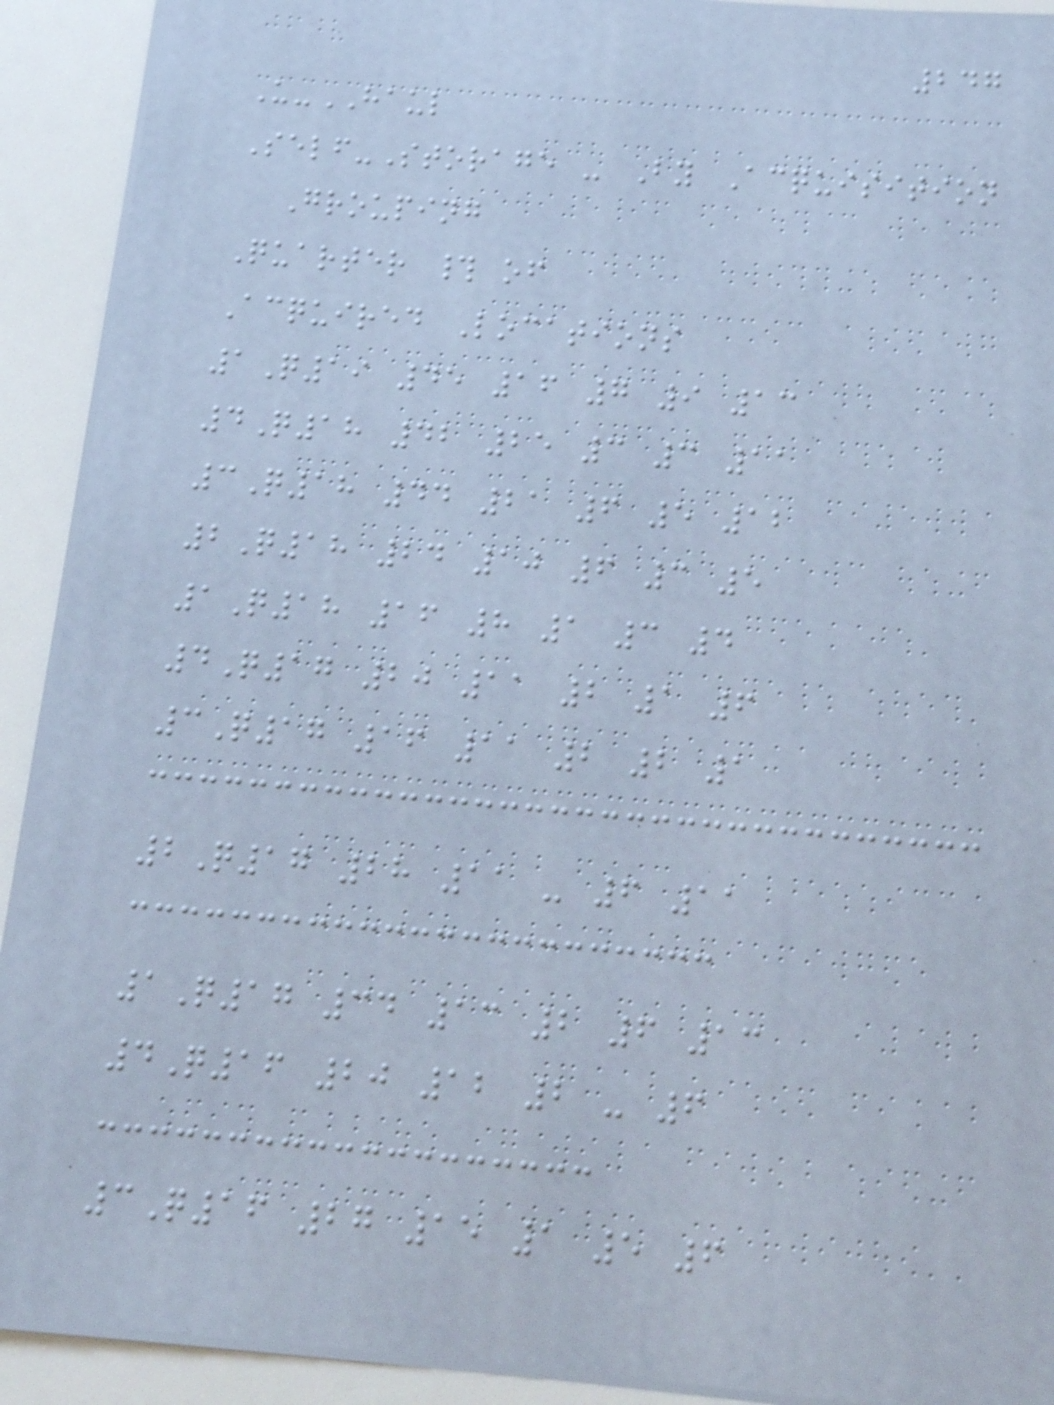247
U-HAUL
Self-Storage - By Acquisition
Grouping
Quarter # of
Acquired Locations
1Q19 45 16 7 9 13
4Q18 42 25 3 3 11
3Q18 44 21 6 5 12
2Q18 24 10 6 3 5
1Q18 16 8 1 3 4
4Q17 20 11 2 1 6
3Q17 16 11 2 2 1
2Q17 28 11 - 6 11
1Q17 34 13 2 6 13
4Q16 20 12 2 - 6
3Q16 27 15 1 5 6
